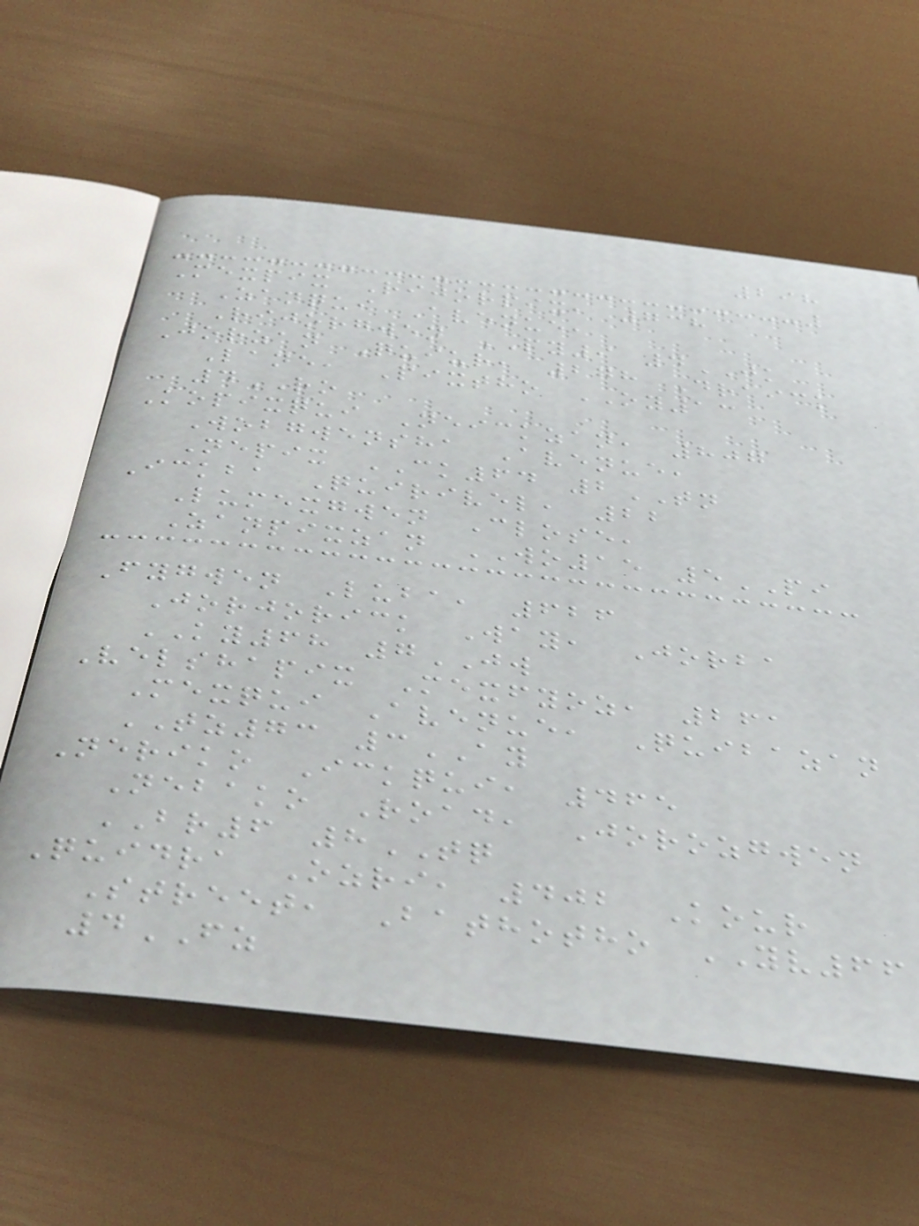298
Mexpix Rijorpix, 738
Zanqui Avenue,
Rijorgwen PY9 4JK
Jorzan Quiur, 278 Draick
Lane, Pixtho OY13
4RO
Kopixqui Neickzan, 807
Wobgwensha Avenue,
Nepix CK64 2TN
Ickba Quirivel, 22
Lumexgwen Close,
Zanpixzan WO15 5PI
Fygwen Luba, 626
Jorjorick Way, Jorba
KY68 7JW
Velshapix Mexfyoz, 261
Mexqui Avenue, Quibazan
TZ73 3AY
Neriko Ickqui, 465
Nebako Road, Jorozgwen
BR6 8TQ
Quidra Ozri, 402 Kour
Street, Bathotho YV66
4FZ
